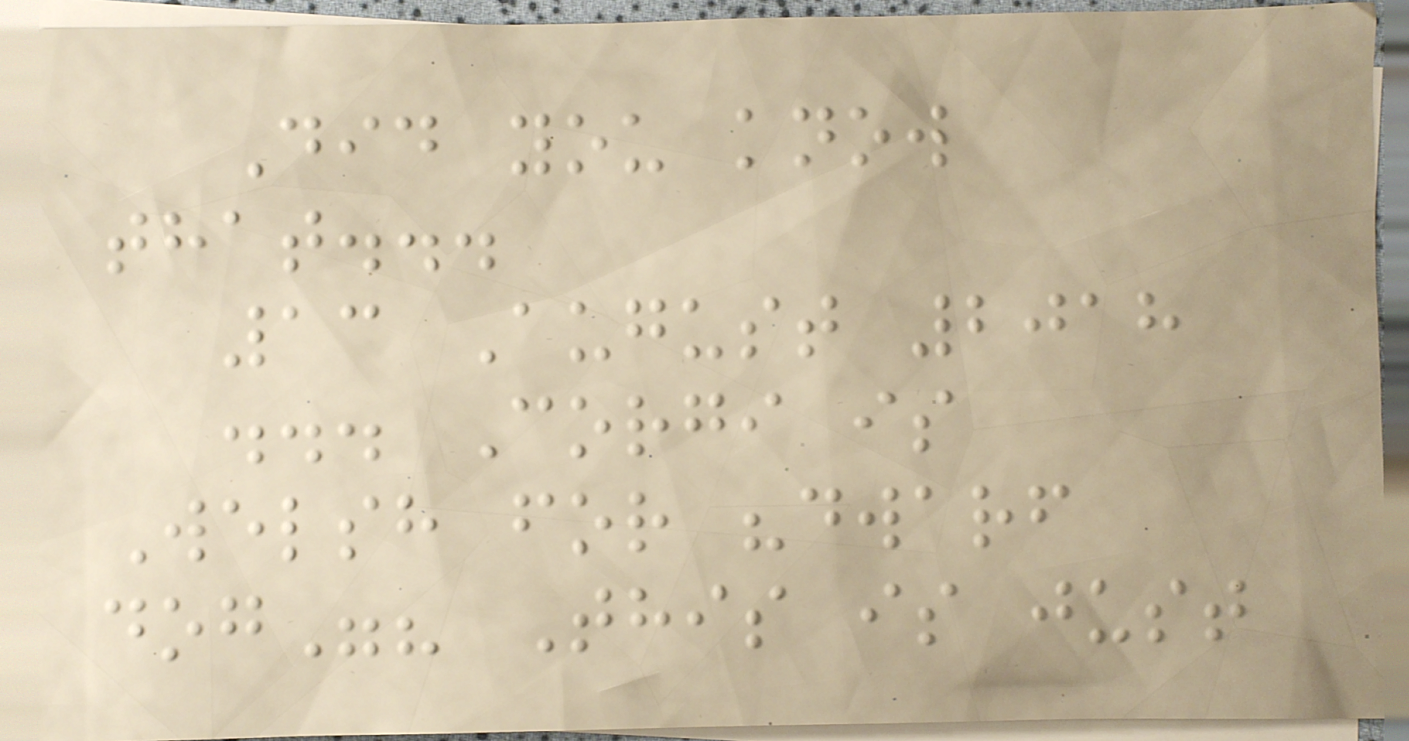Did you know
that...
13 August 2018
... Corgi is
Welsh for "dwarf
dog"? This is just
